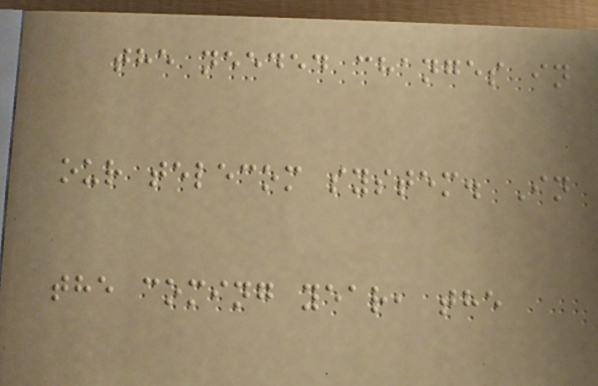the needed changes in
our telecom system. In
the coming year, the
